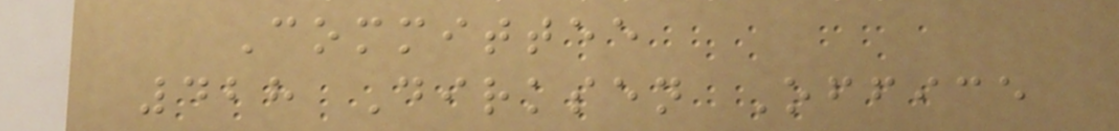Committee
428 Dirksen Office
